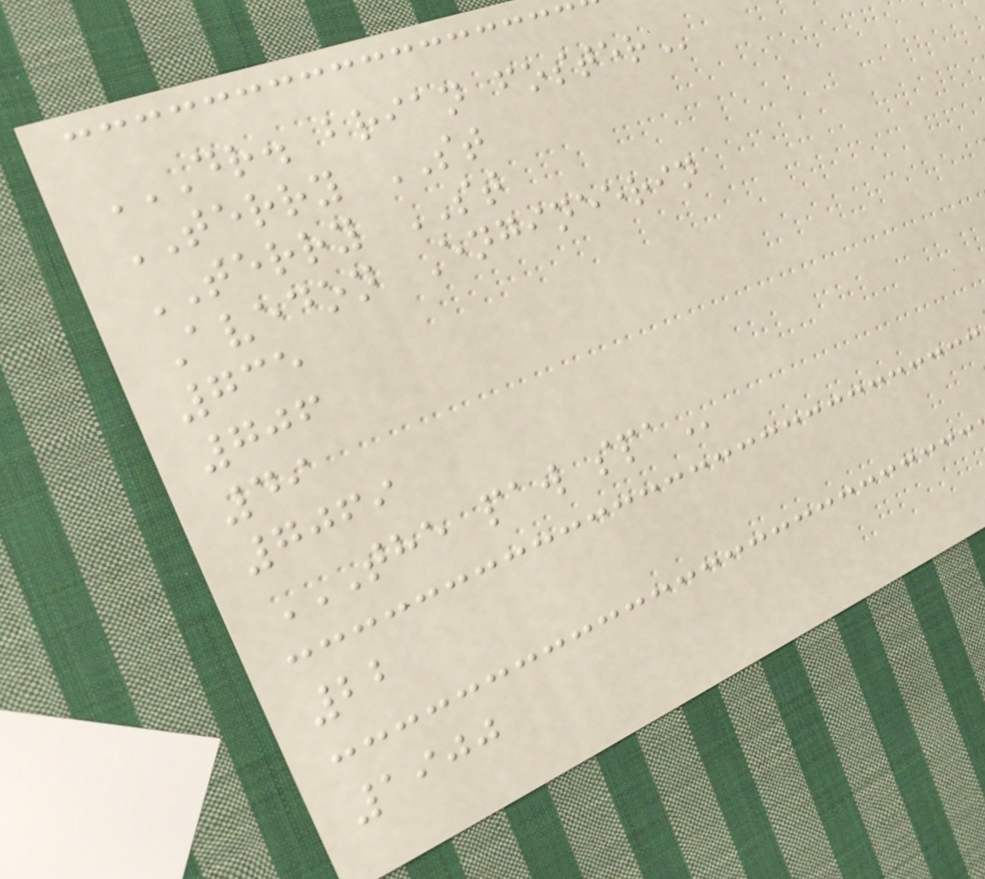DR. BRIAN FOSTER
TERRY ST
TERRY ST
Avedon Engineerin
735
706
49
7069
THE PAW SPA
22
1900
